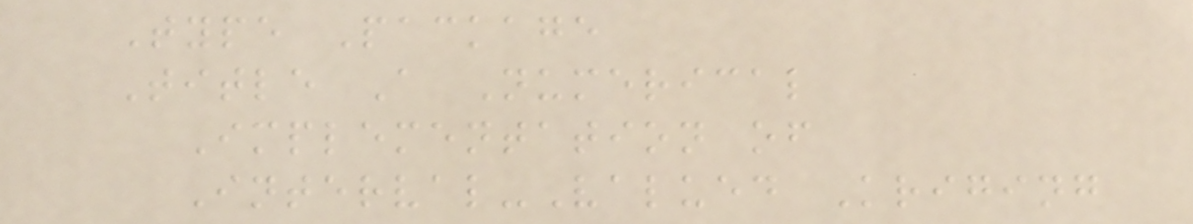Type Package
Title A Numerical
Implementation of
Interval-Valued Kriging
